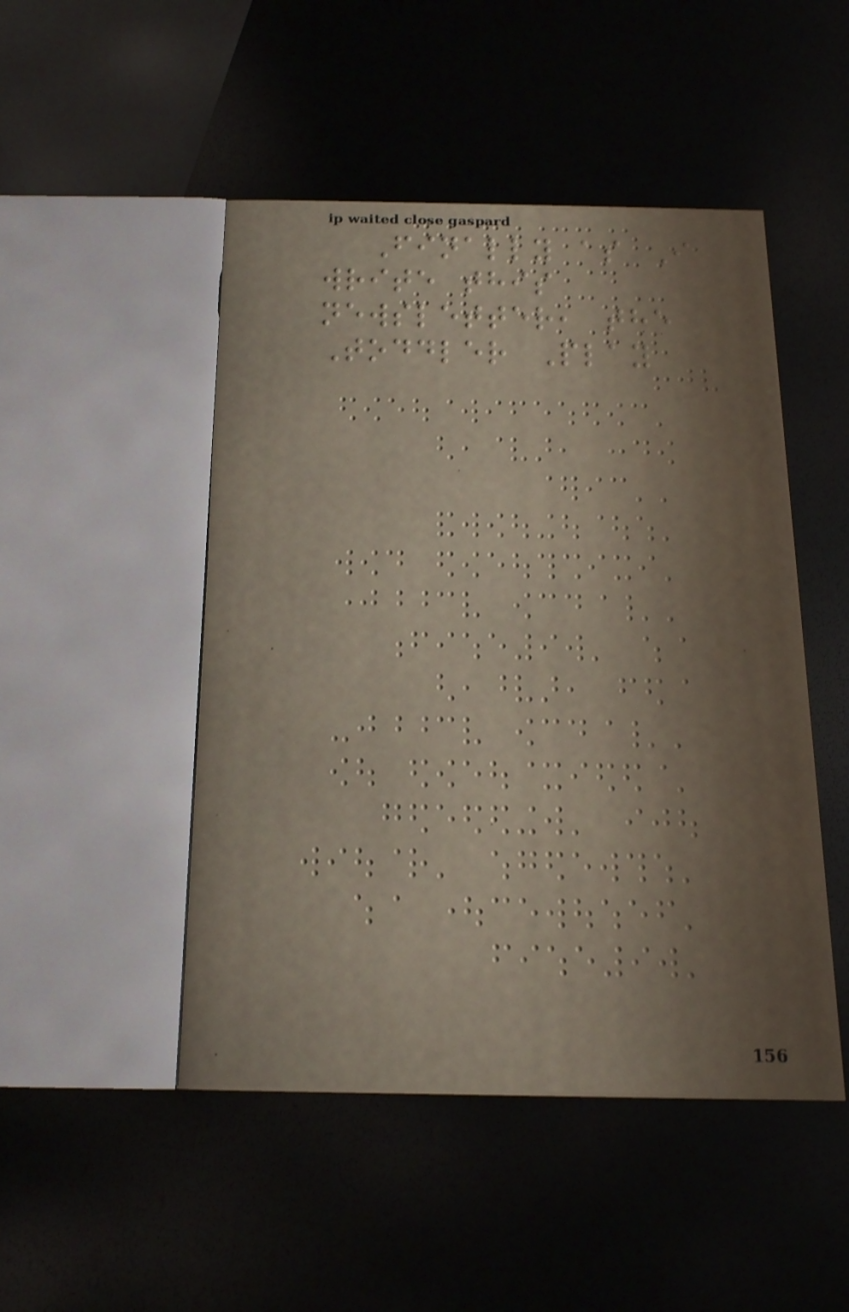Finally as I
write this
newsletter, the
Toddler Play
